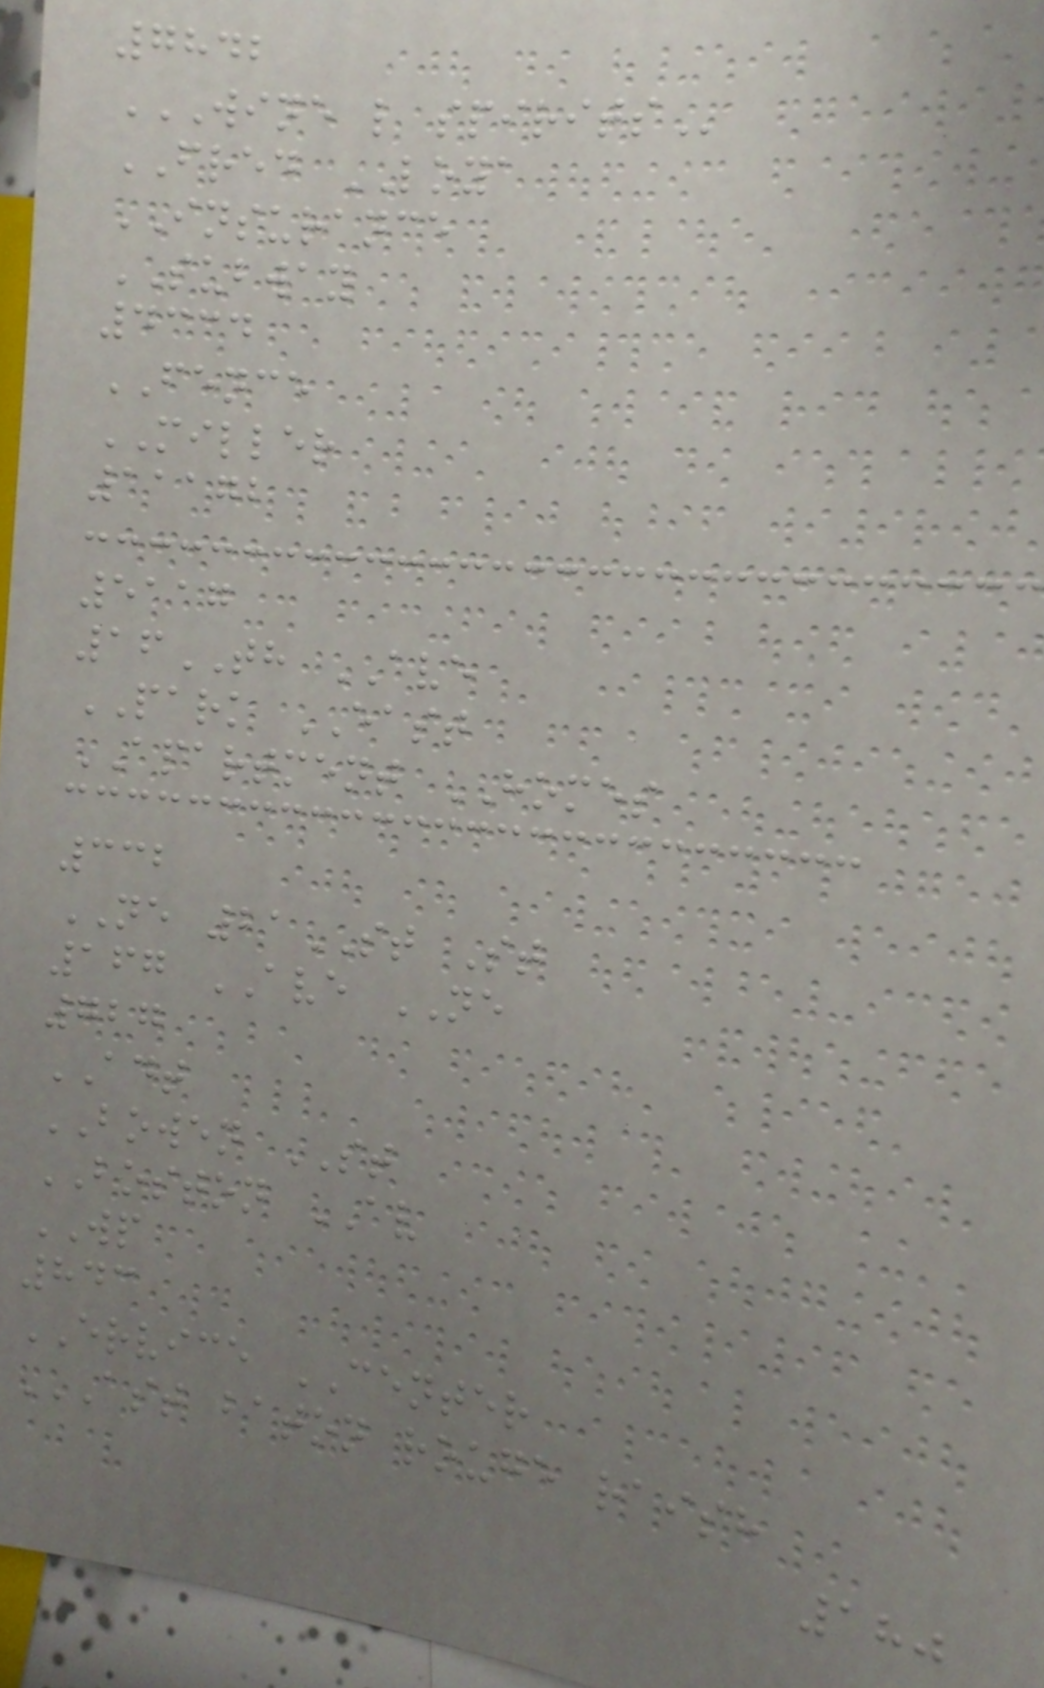7842
WINE L SPIRITS
FRED LOYA
INSURANCE
SUBWAY
4334
FENCE
MILLER
11172
5117
16TH AVE
PARK EAST
APARTMENT HOMES
332
NE 21ST St
167 AVE NE
727
ADT
BOWEN ST
BOSTON AV
WP
843
ERVICE CENTER
AST BATON ROUGE RAISH
180
